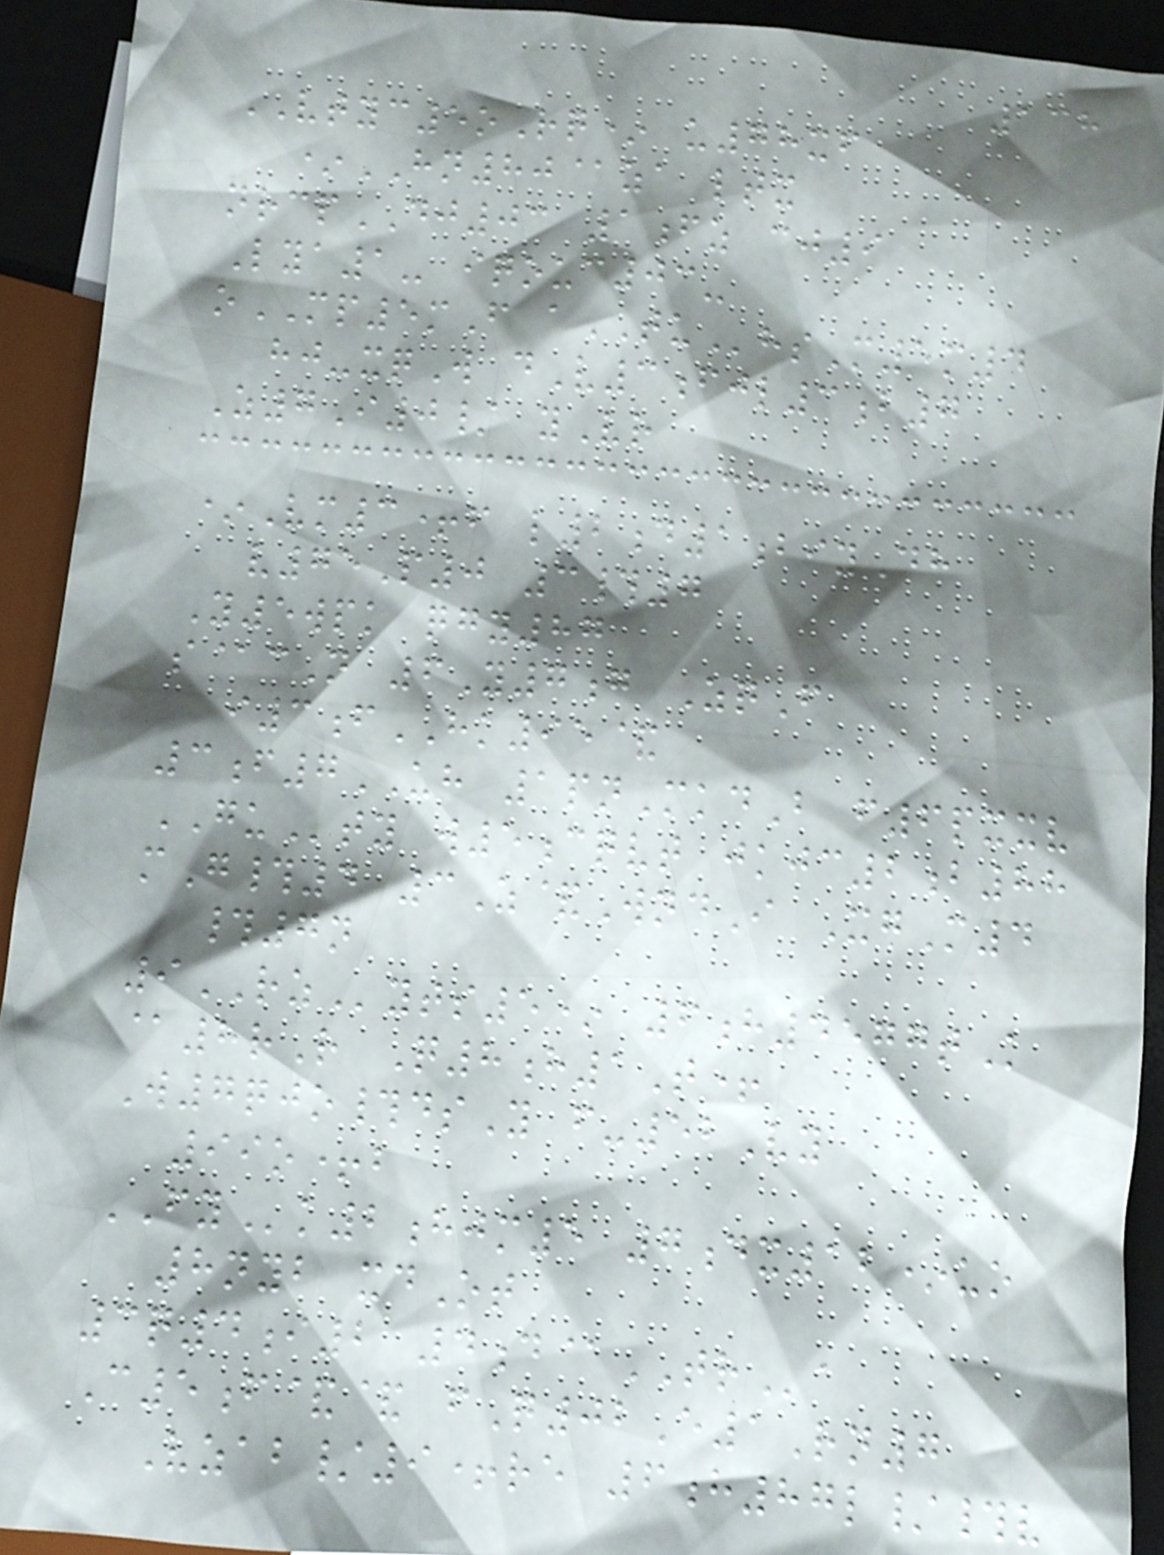138
VTYC5oRq* u78xf
*HN80@za ltx
nrcpDJ03 1fz cj9
Lya1- iqouc03-
oMP5mF aTUhsM5m4
hj-xqW dV3fjl3b7
Z7I0/ yVr
*Vm3+f l2d1biyDh
v75P0 3#7
Y5wpk qgy87
s@cN 6Y7g ZqF
i3fHK95&
3f7UH 1pnMkdB f6pxxv
GUty w5cqvt jkjc2b88
mG#4 3Z&WndI XgM4
#7n
9RZyts5* 6h4577tK
@8rR Q8h1T+
W7qjo#dsY f-52Vy
99o+b
FYk2hjm5 7dx12*uo
8nyb xdOt
3q4i2 4d@TRa
C5f&& fQ02E1Rn7
Vzab/9+re 6h87l/#v
